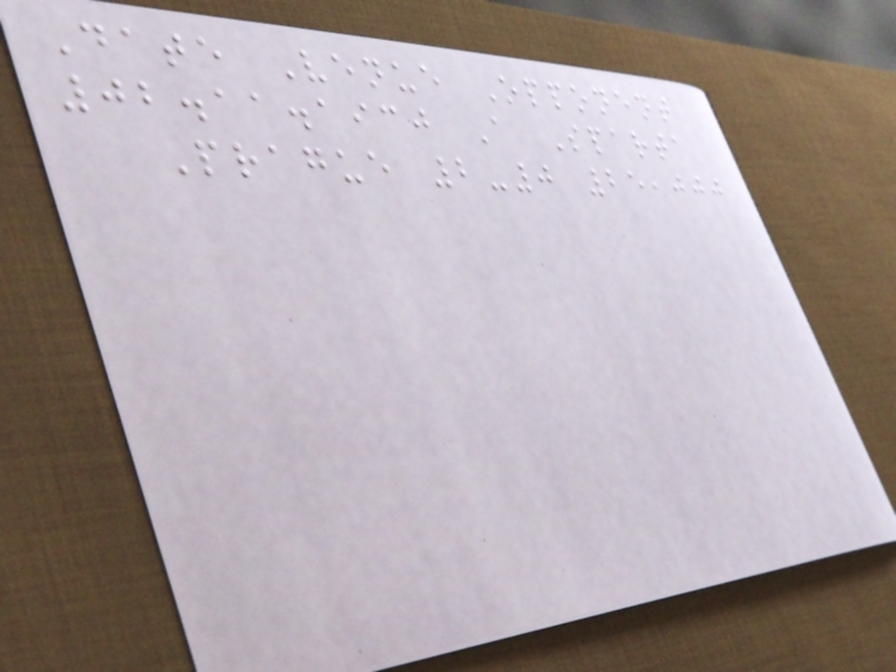Date Venue Opponent
02.11.1930 A Sparta
Prague 2-0 25,000
